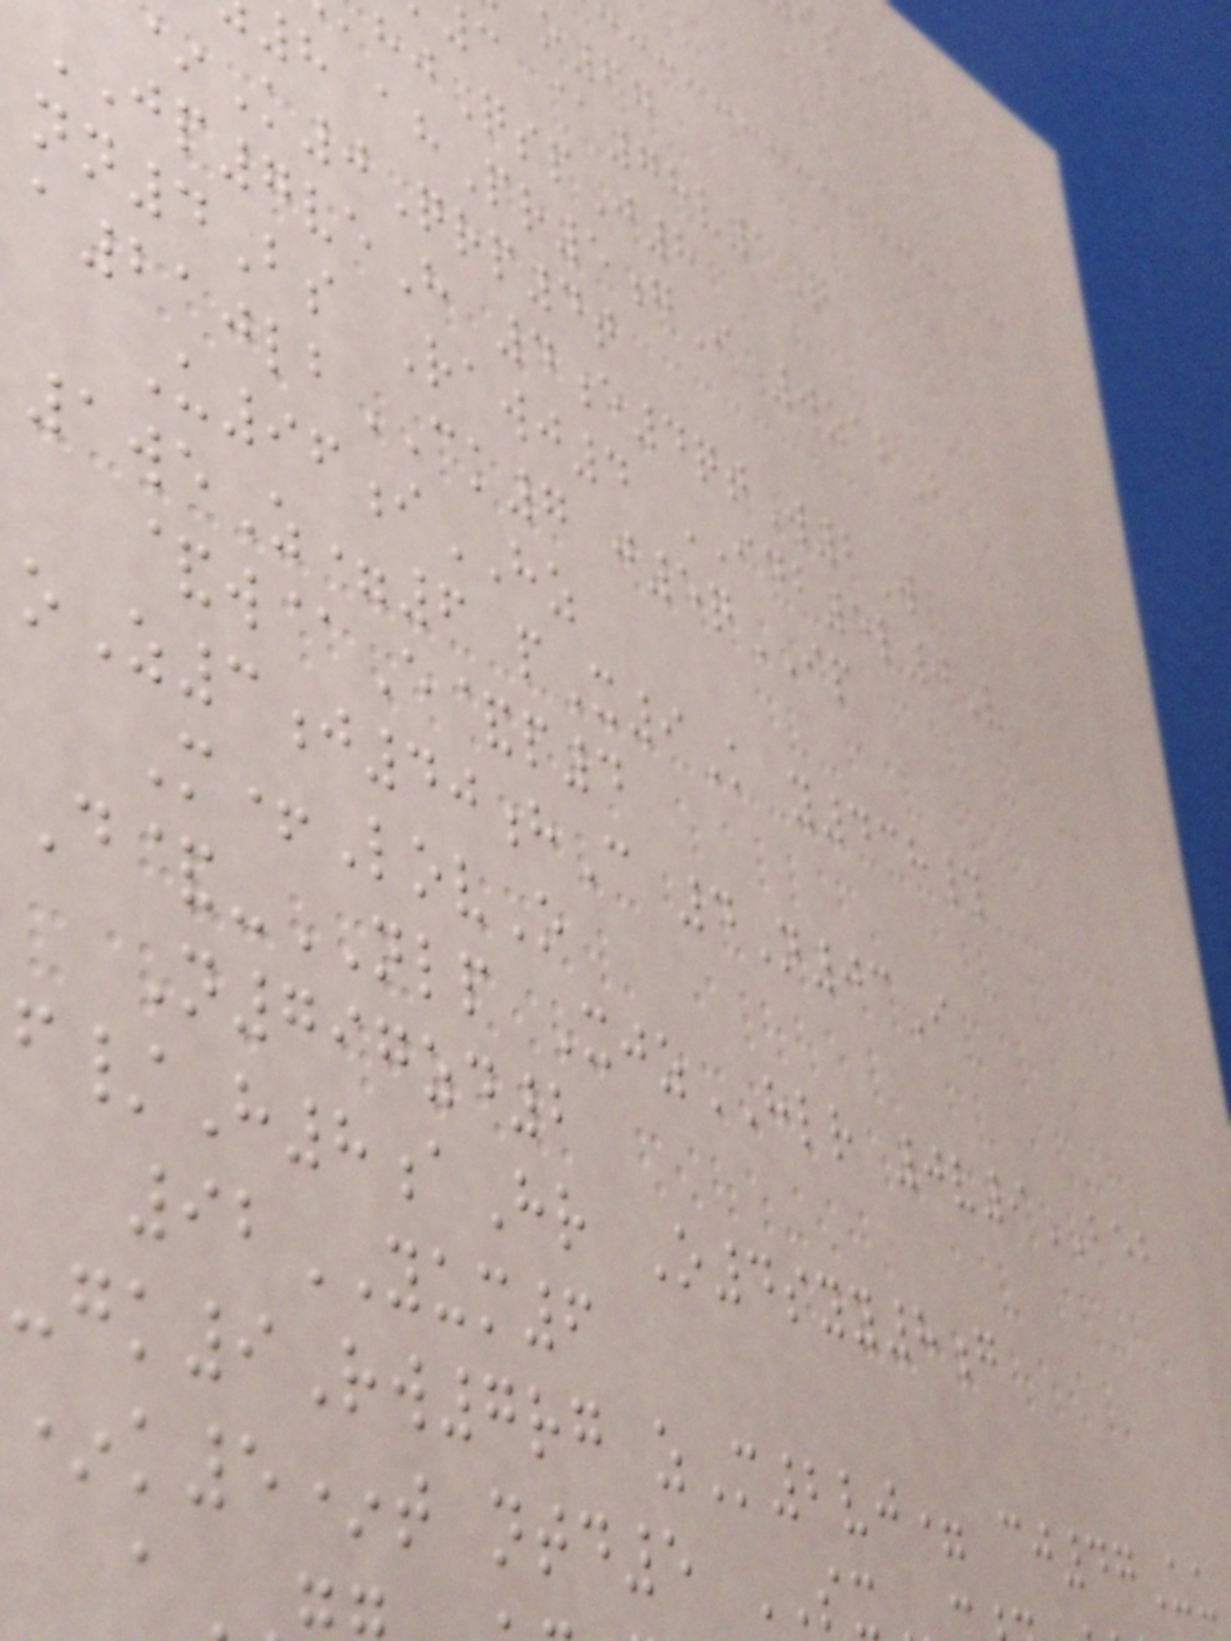c @78v1Q
hjQspJ8
h ahPr5gI 0zabB
K0Qrp4t
JP7veH 4e4qtW2W
nn4Bs Rawj4 IDB5l0V
a210lbCK7 j5qIP
U96iHZ
1weZ=6 pX9K y438#
&w@E&p4
oZ3j40hC 4N03I
M+LovO
D&-NLP XjzHLR 0v9BEB
N797zd2
f/H8aHr O4syy8g
92YUM6
-gk9Rw7rg zM2vj= cj47Uu
*k5*t ntd5 SX
